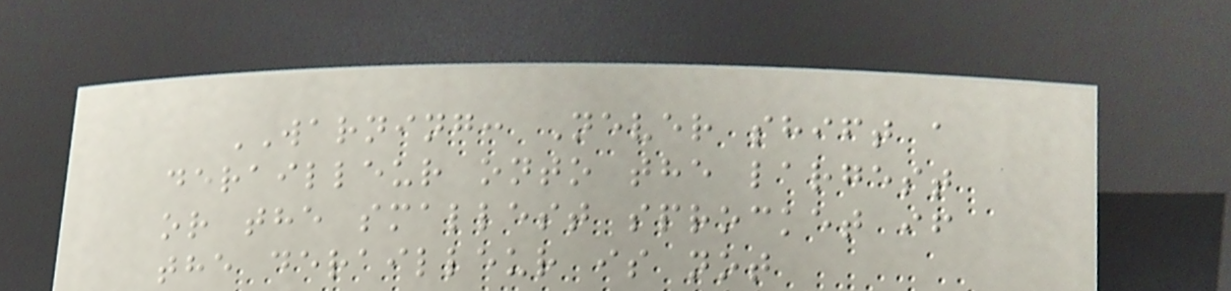WARNING: Never shift a
derailleur onto the largest
or the smallest sprocket if
the derailleur is not
